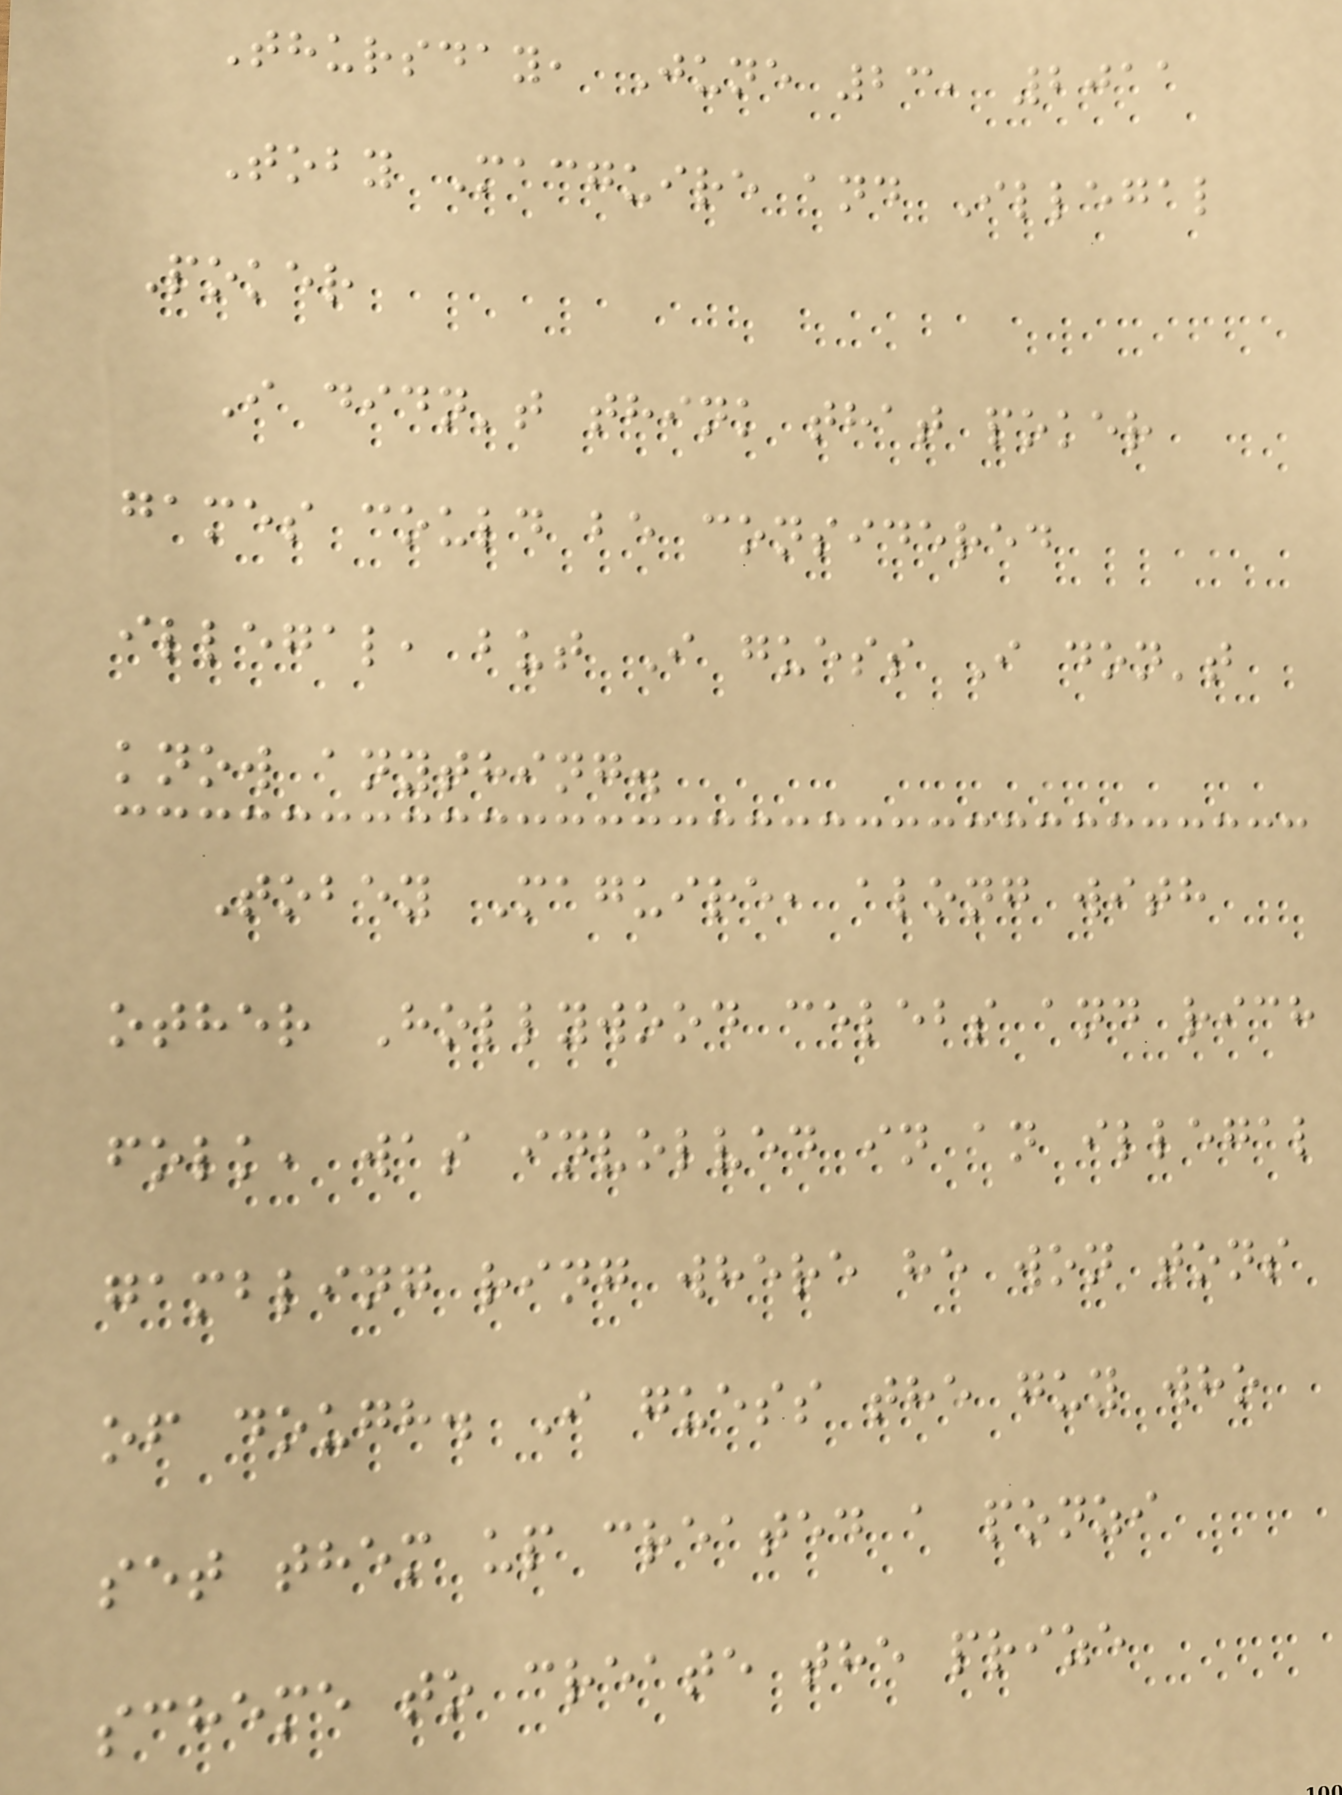Thursday, June 23, 2011
Toby Macguire and Illegal
Poker
I didn't think that poker
games could be considered
illegal, but I guess I don't
know anything.
Tobey Maguire, along with
other Hollywood celebs and rich
folk, was involved in an illegal
gambling ring where he won tons
of dough. I guess the guy who
set them up created a ponzi
scheme to create the prize
